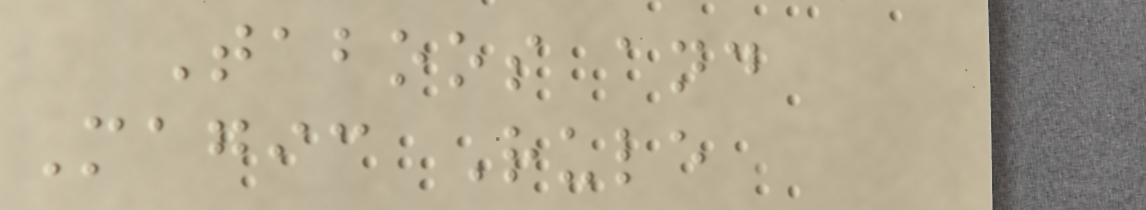Taboos and
Magic Rule
